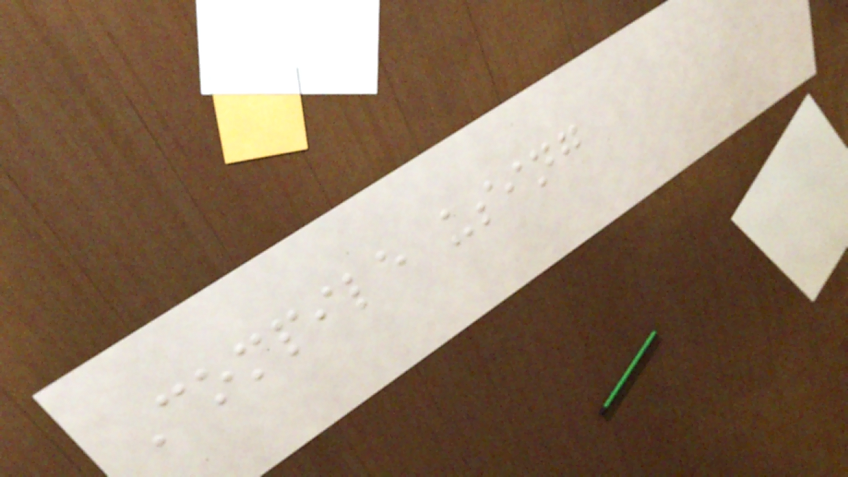Compile using
